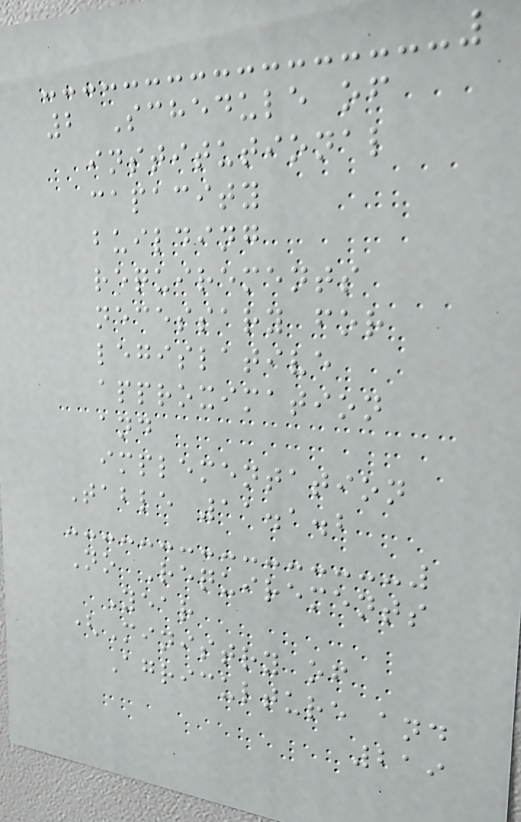2 Schedule of
institutional
capacity
building
requirements
necessary for
legislative
approximation
and
implementation
Table 11.1.2
No Requirements
Year
(Ministry of
Agriculture and
219
